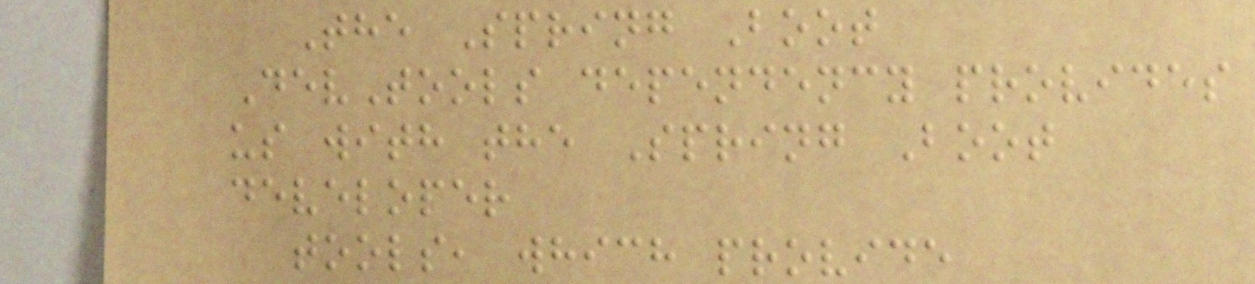The Spring Boot
DevTools dependency provides
us with the Spring Boot
developer
tools, which provide
